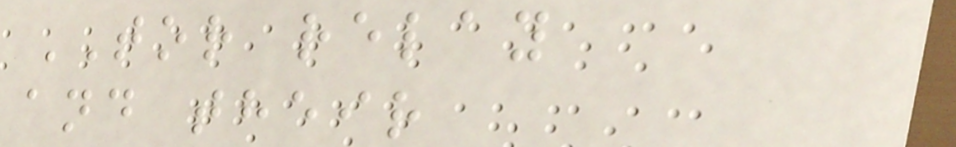TOR relay
and their
